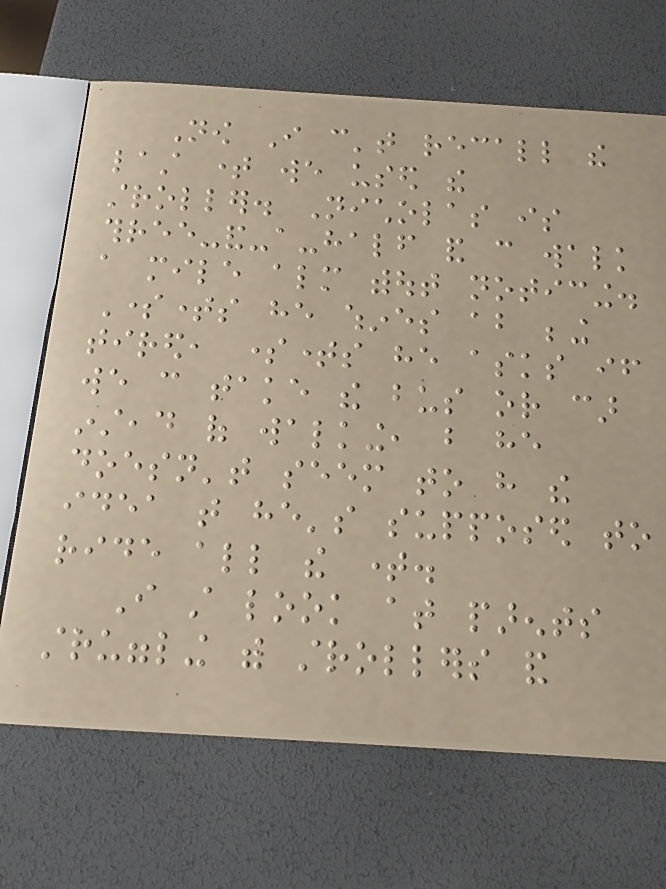Now I can't recall the
last time we used the
stroller. Nicholas is
three-and-a-half and can walk
a mile almost without noticing.
Sometimes he whines about being
tired, sometimes he asks if
we can take the bus or car
instead of walking, but he
doesn't seem to have the
idea that he's supposed to
ride all the time.
I still look at parents
struggling with strollers and
